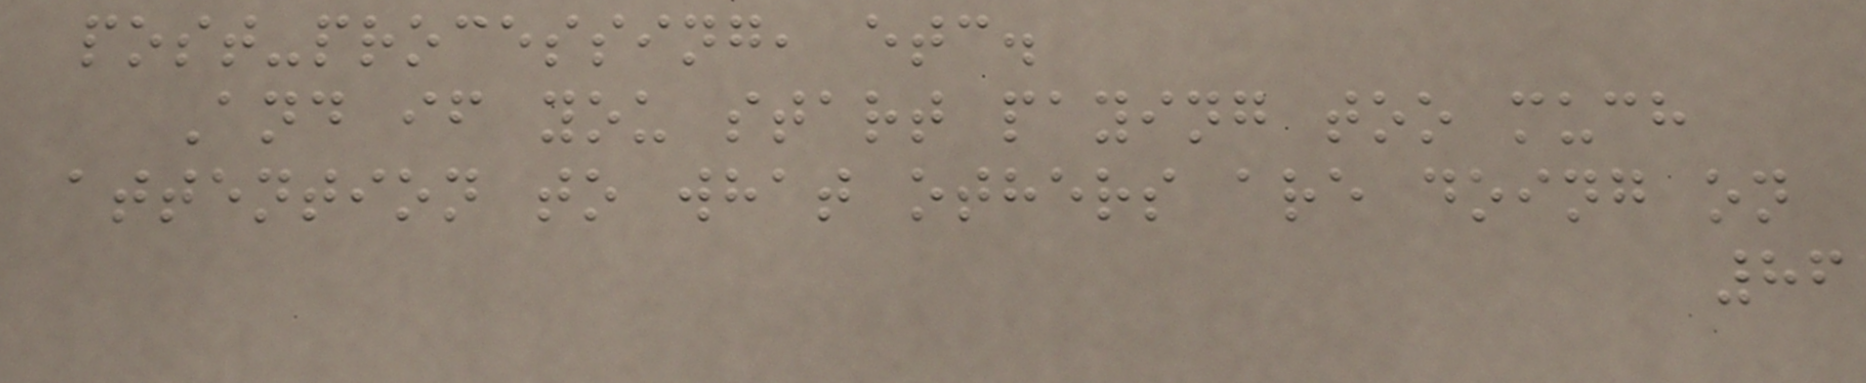post-processing, etc.
And if you start paying too much
attention to what others are doing on
86
